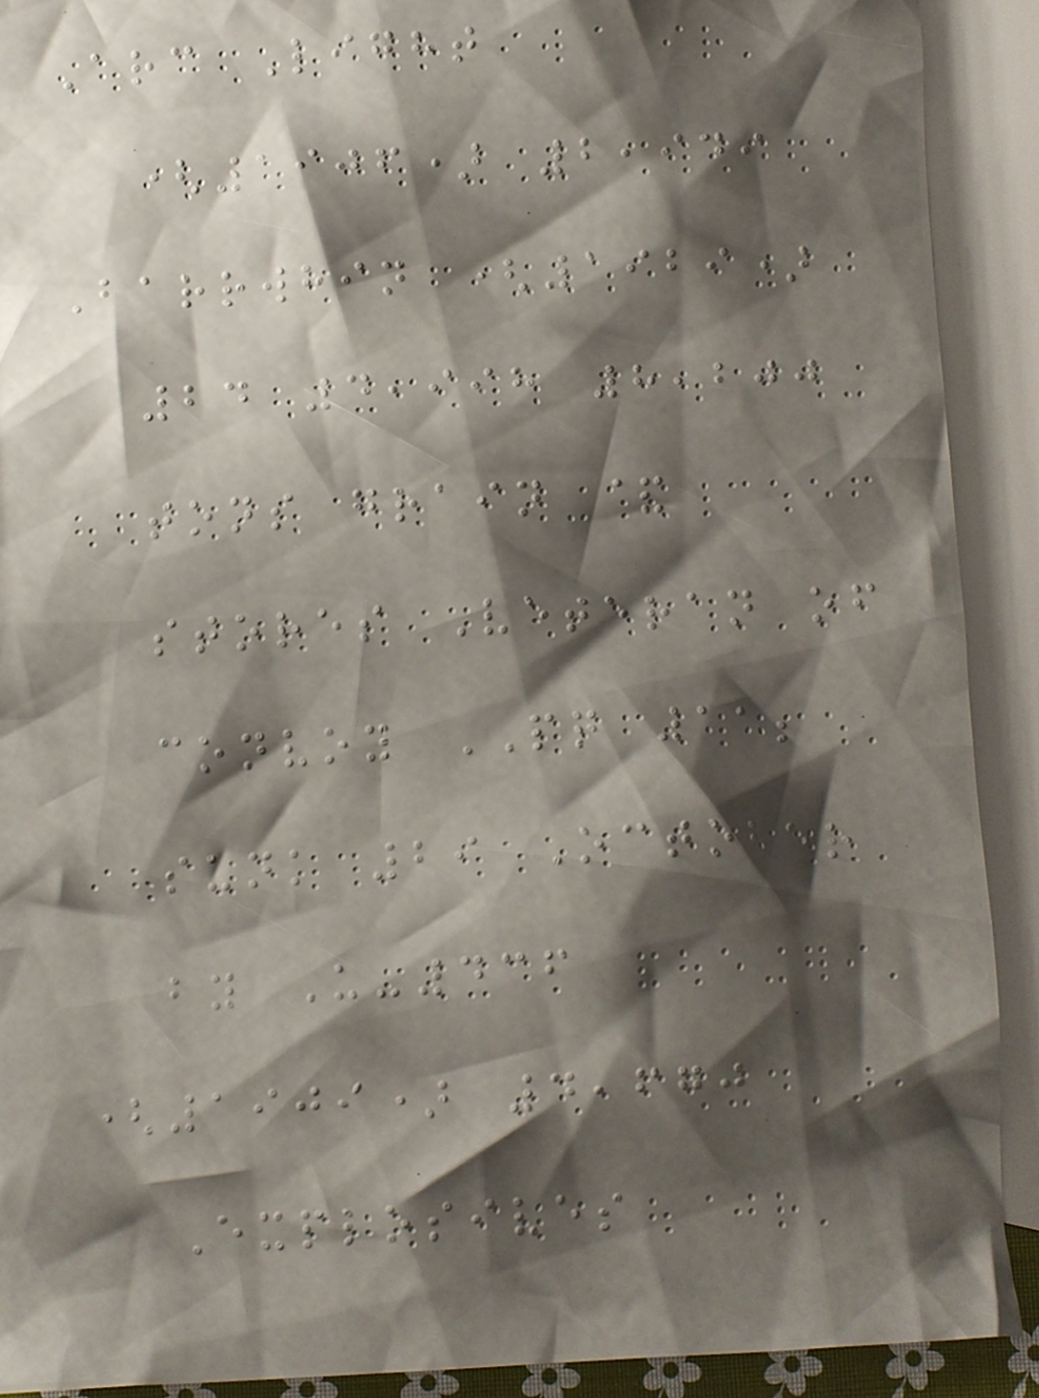Arc Light
(1906) 2,949
Barrwhin (1929)
24 4,998 8,200
tons grain &
stores Veteran of
convoy PQ 11;
sunk 29 October
by U-436
(1909) 4,670
Explosives
